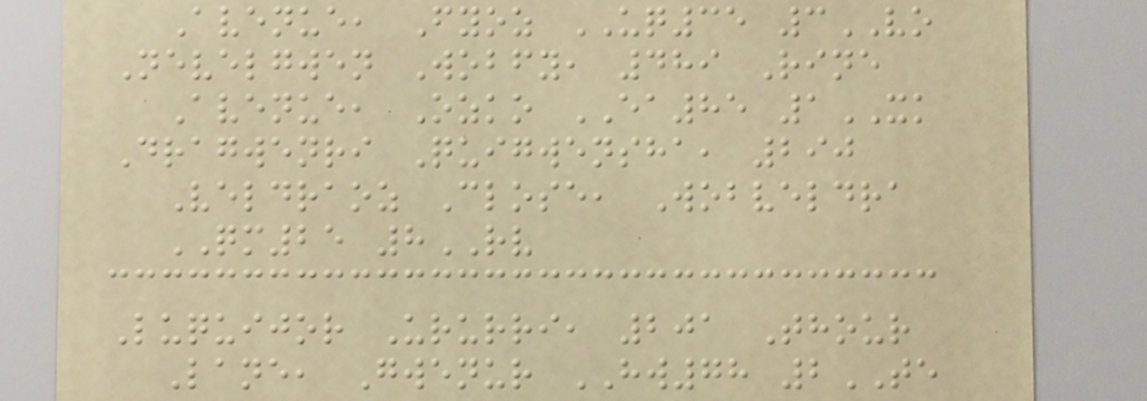Avenue, Fyoz UQ35 3VO
Nevelgwen Wobfy, 489 Rine
Avenue, Ozko EA85 1XK
Dragwenri Quigwensha, 290
Veldraoz Close, Wobveldra
QM25 8RV
Luquijor Ururri, 201 Thour
Lane, Gwenur HW78 2TE
